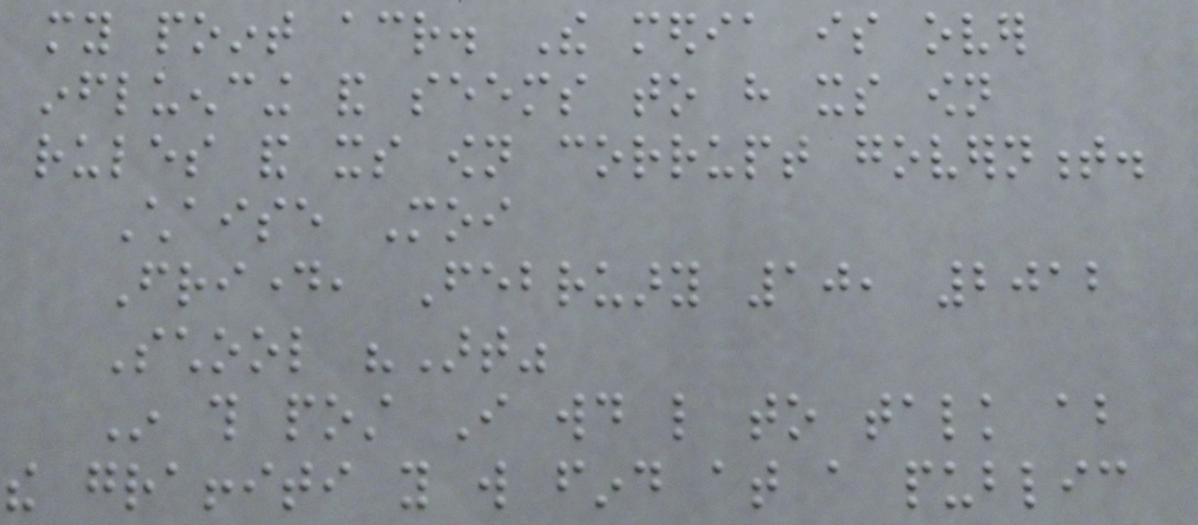my point across. The media is over
influencing and seems to have its own
rules and its own corrupt government.
Chaise Moi
Friday, February 10, 2012
School "Art"
In this post I would like to talk about
the graffiti you will find at a public
